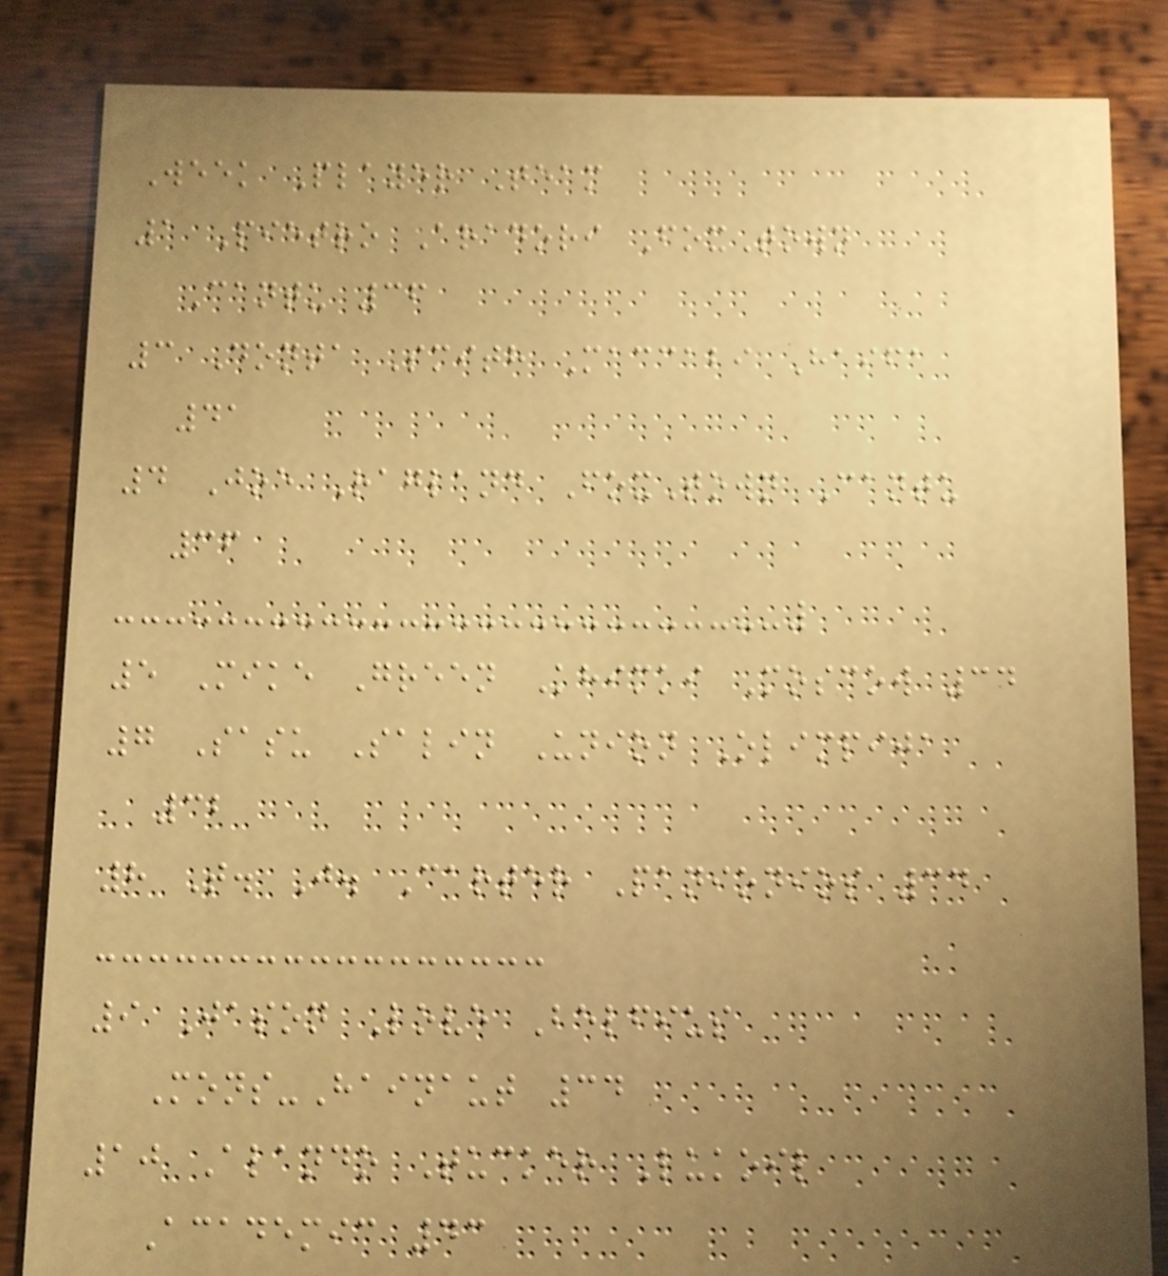Week Player Team
1 Pietro Aradori FoxTown
Cantu 36
3 Donta Smith Maccabi Haifa
41
4 Joe Ragland FoxTown Cantu
36
5 Mike Green Khimki Moscow 34
7 Sasu Salin Union Olimpija
32
8 T. J. Carter Panionios 34
9 Jason Love Belfius
Mons-Hainaut 34
10 Alando Tucker Lukoil
Academic 43
